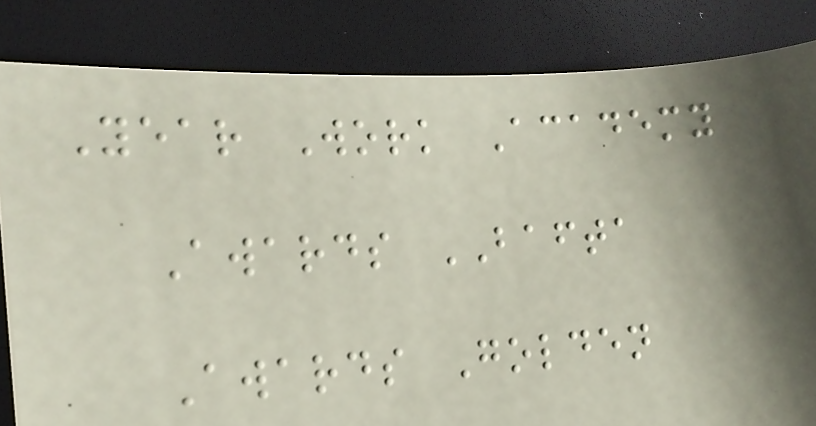Year Work Academy
Awards BAFTA
Awards Golden
